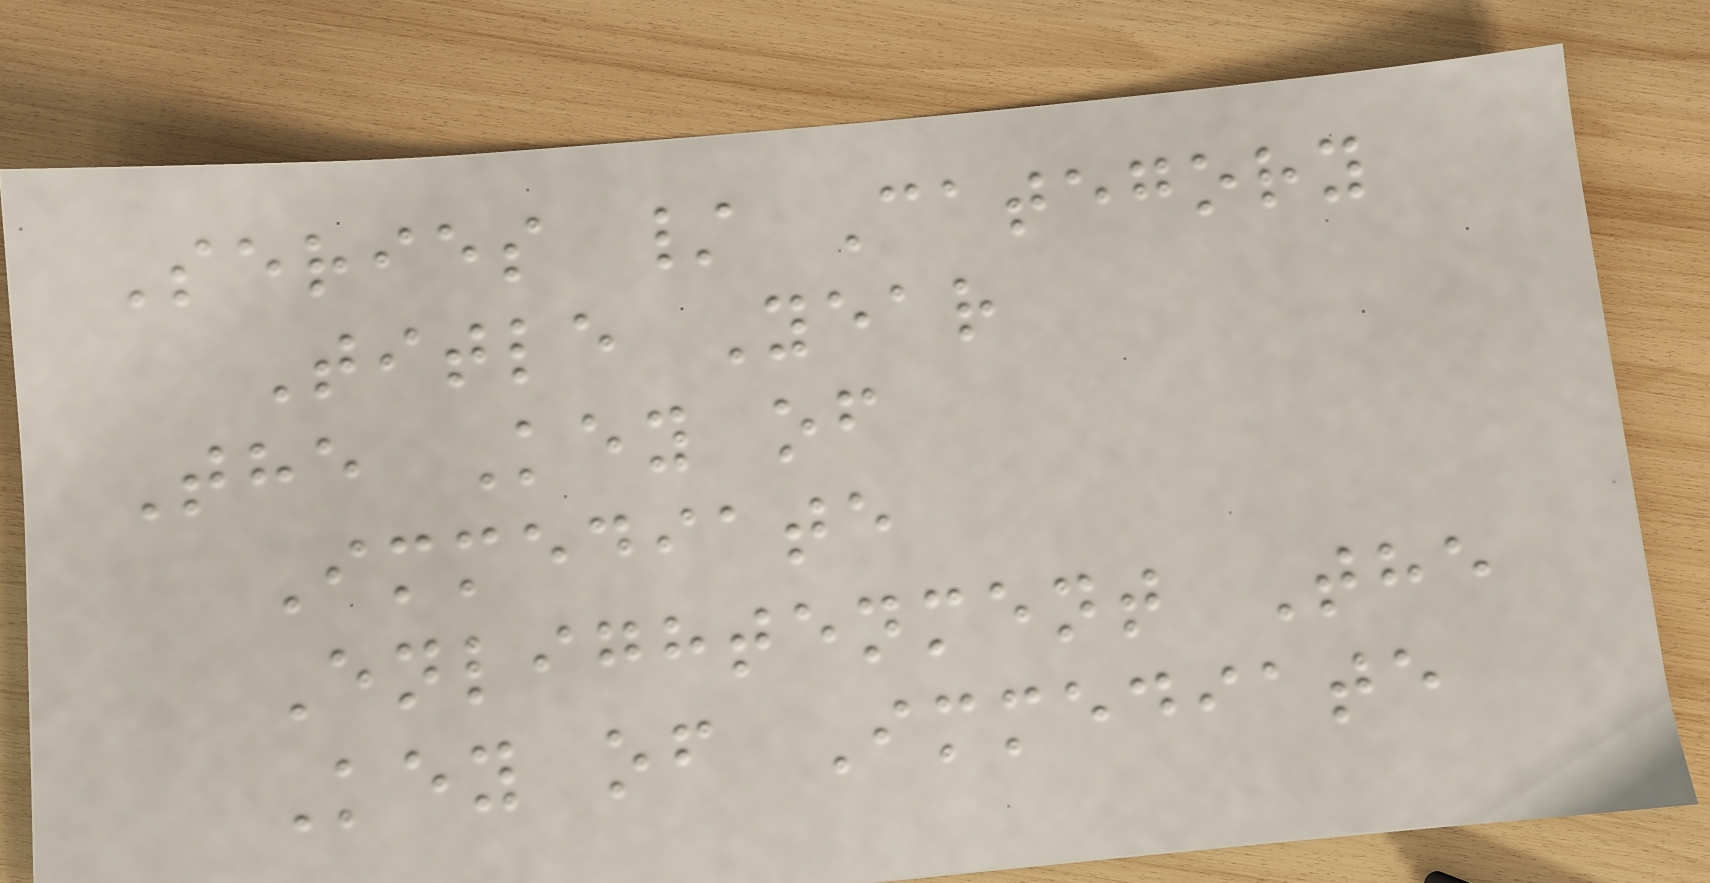Series / Category
Title Year
The Key of
Immediate
Enlightenment The
Key of Immediate
